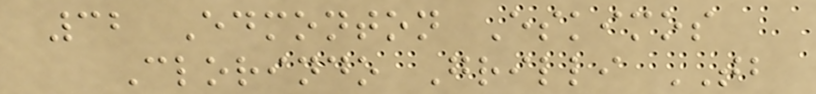32 Edmonton Eskimos
Clorindo Grilli TB
